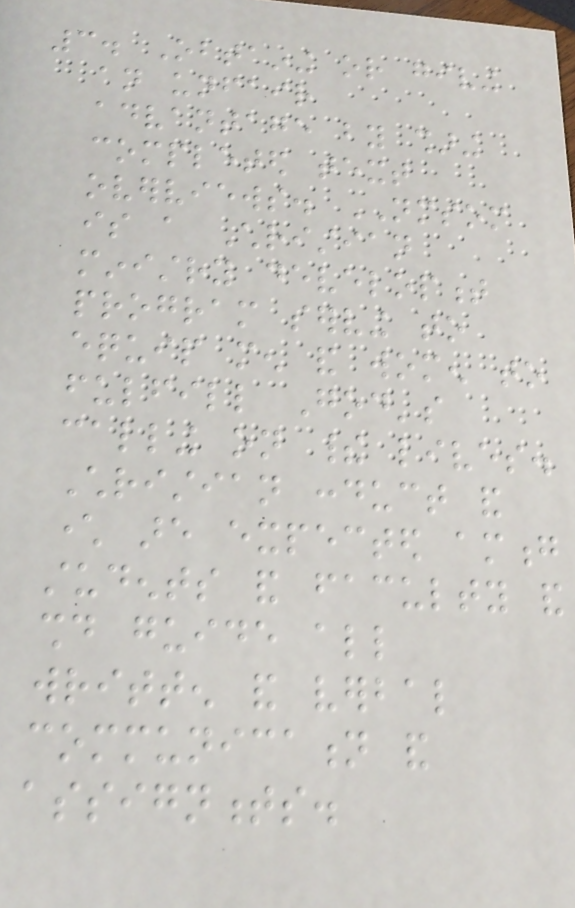3. Obtaining or giving
an unfair
advantage by sharing
completed text
overviews. NMSOM
is a Christian
ministry development
program serving to
equip men and women to
fulfill God's
calling on their lives.
Christian conduct and
character are expected among
students and faculty and
should guide all
written and verbal
communication and
assignments.
